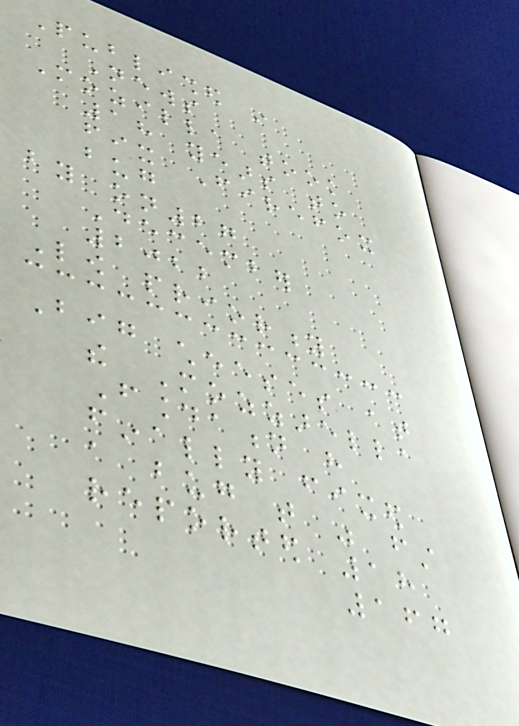Published in
News
Mozilla took
18 years to
fix Firefox
bug
by on27
December
2022
Low priority
Big cheeses at
the Mozzarella
Foundation have
finally fixed
a bug that was first
reported 18
167
